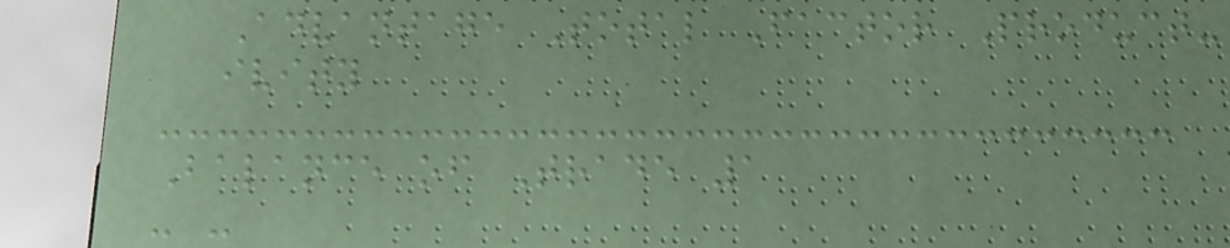Advantage Total Factor Product-
ivity
Balance of Trade 1
- -
